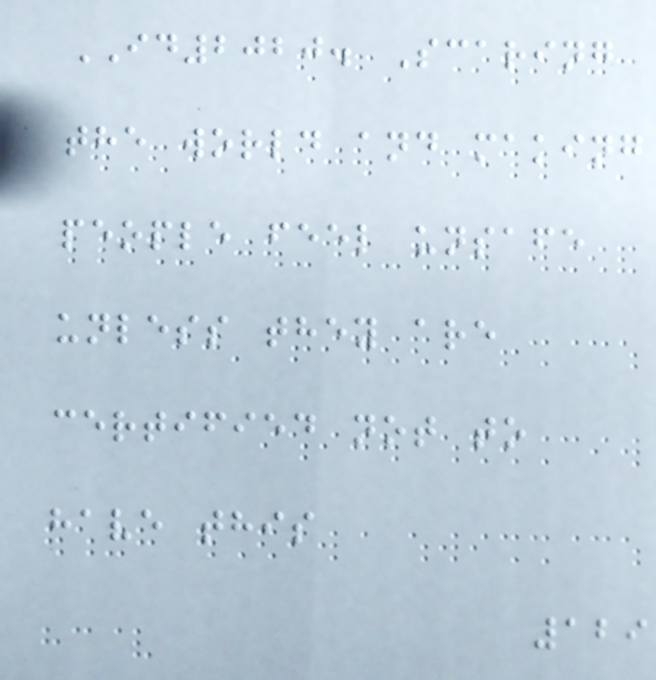ID2020. Scaring
the world and making
people feel unsafe
unless they are
certified not to
have this
129
